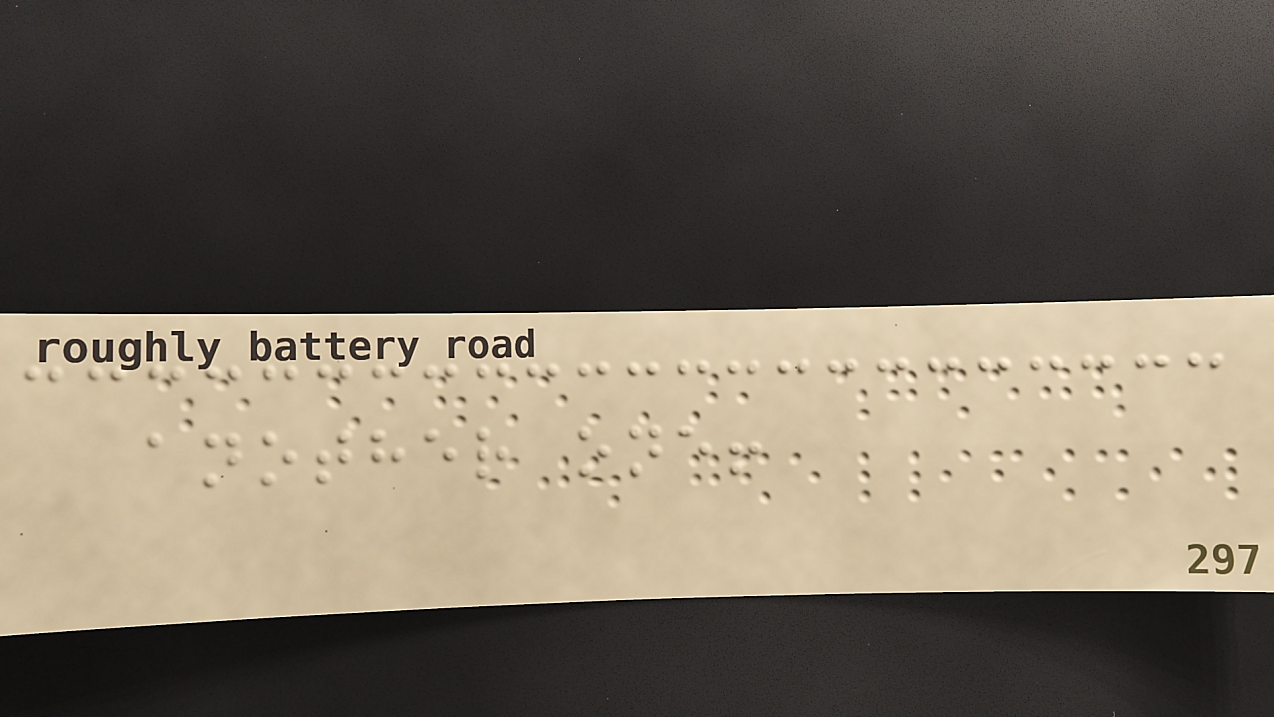another one!
